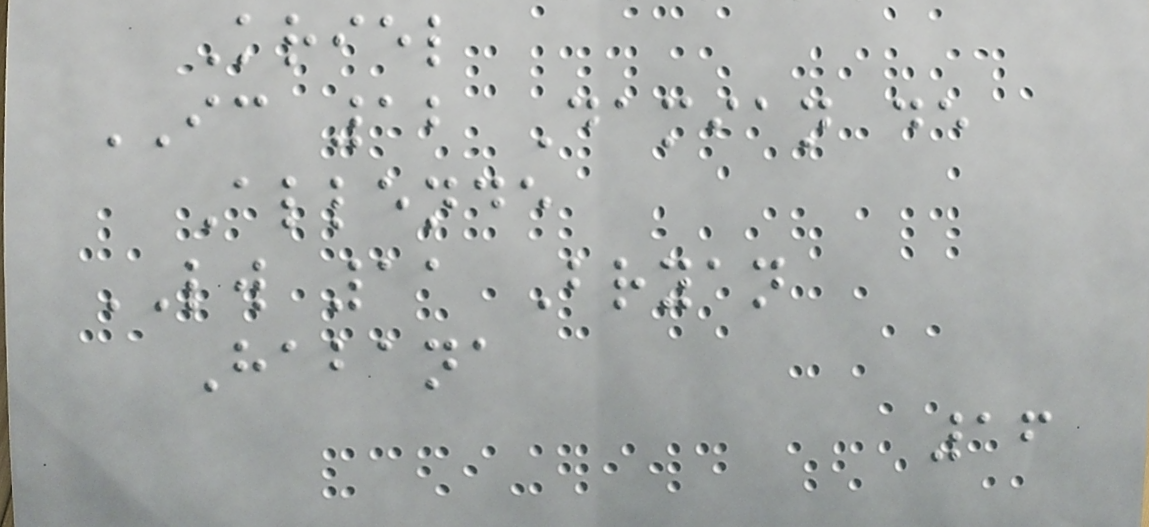Kriel
IC 12 Damian de
Allende
LW 11 Bryan
Habana
16
